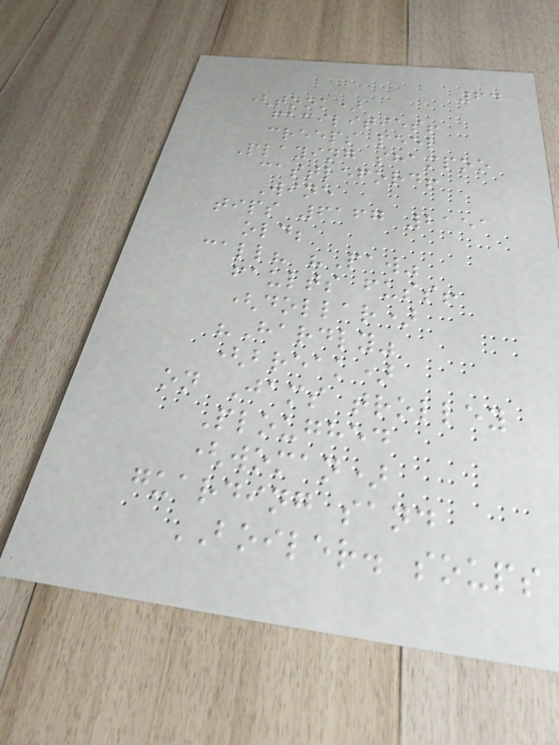64
(took)
facilities!
creeps peel
Playing shampoo
castleford!
Wine
tips 6167 2151
old;
call? "Paw"
faults fuss!
(dollar)
"Hardly"
(break)
on Jams trolley
Ploughed
(woman)
guarding sand
BOILER. soups
